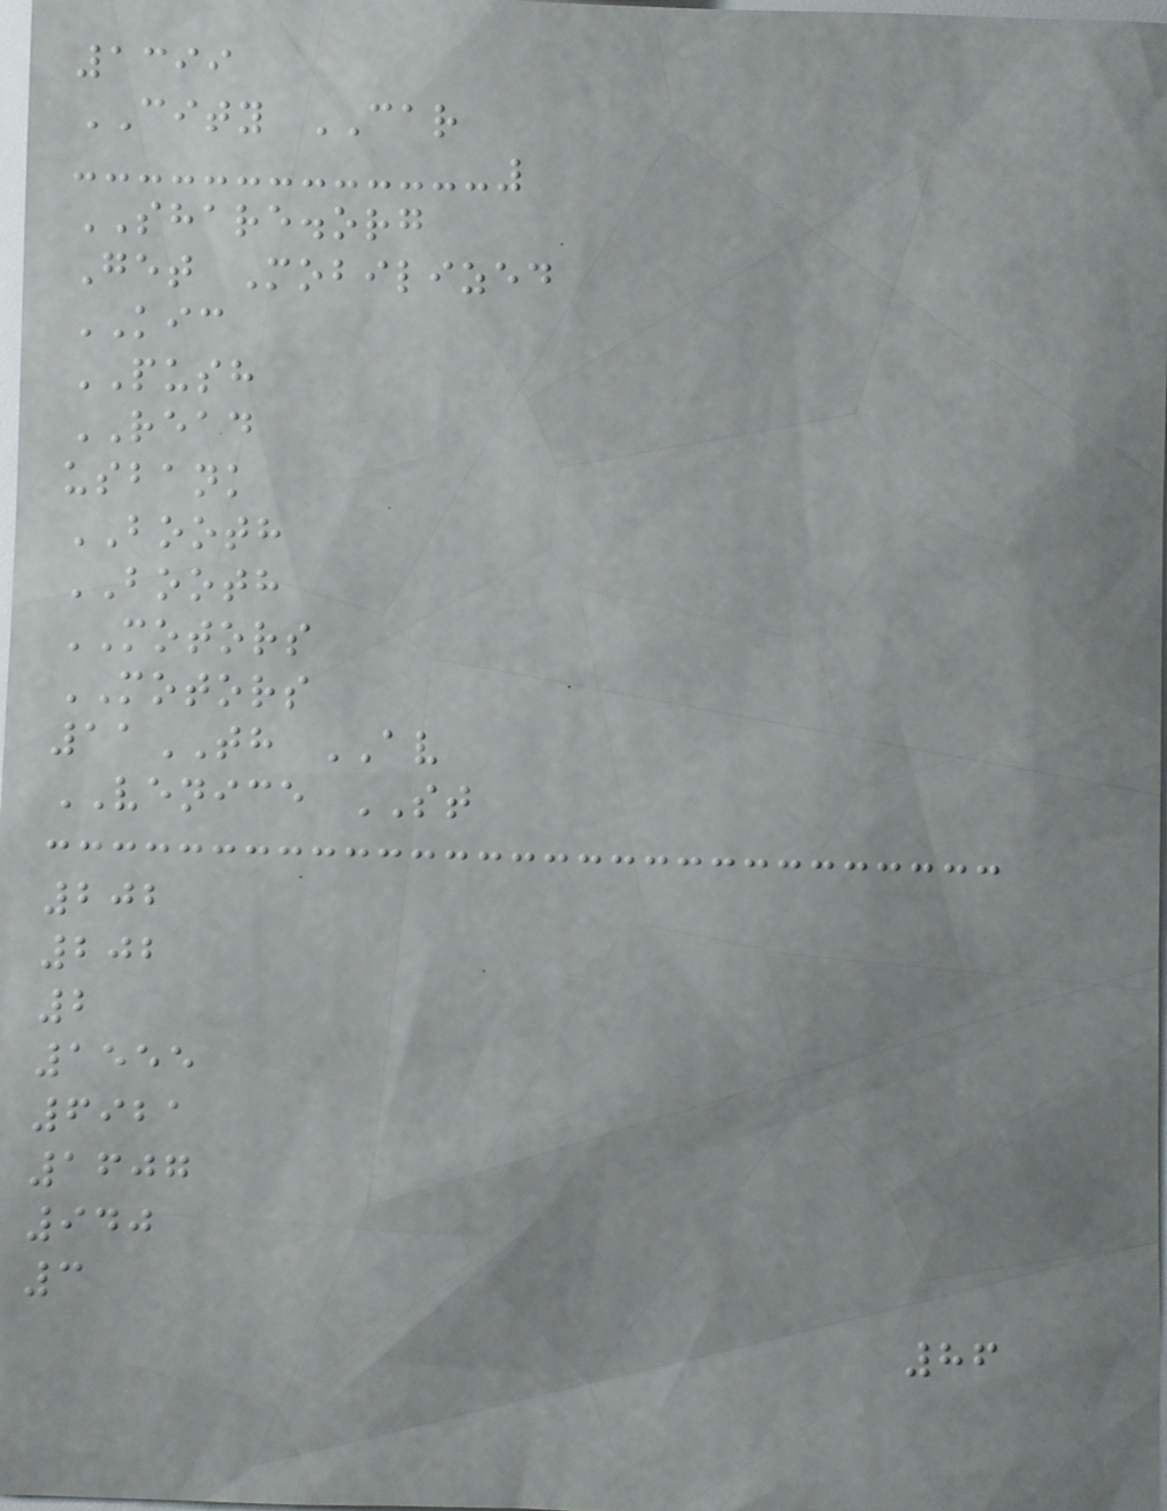1399
CITY CAR
SHARE.org
Get Mobilized
KIC
PUSH
READ
usbank
BOOTH
BOOTH
MOTORS
MOTORS
11TH AV
VENICE ST
202
202
2
1555
6921
1607
940
3
86
